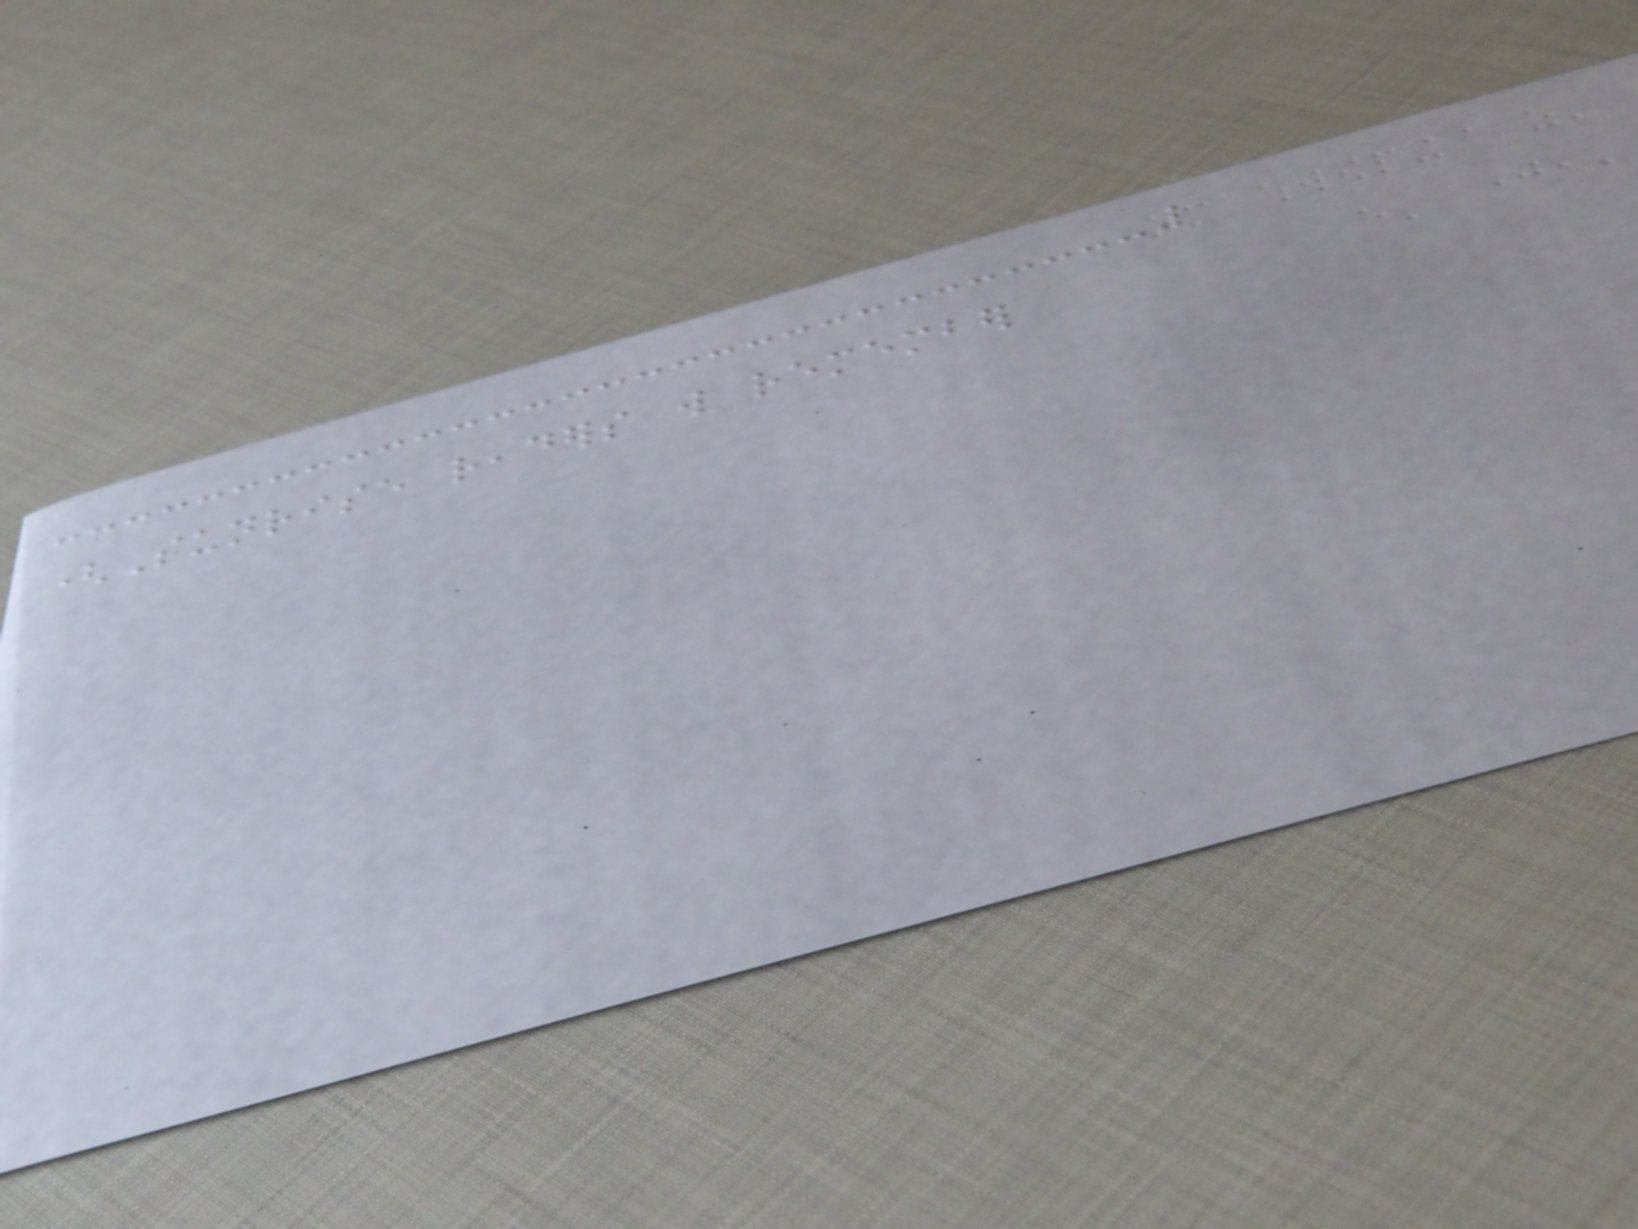(Sunrise readers will remember
